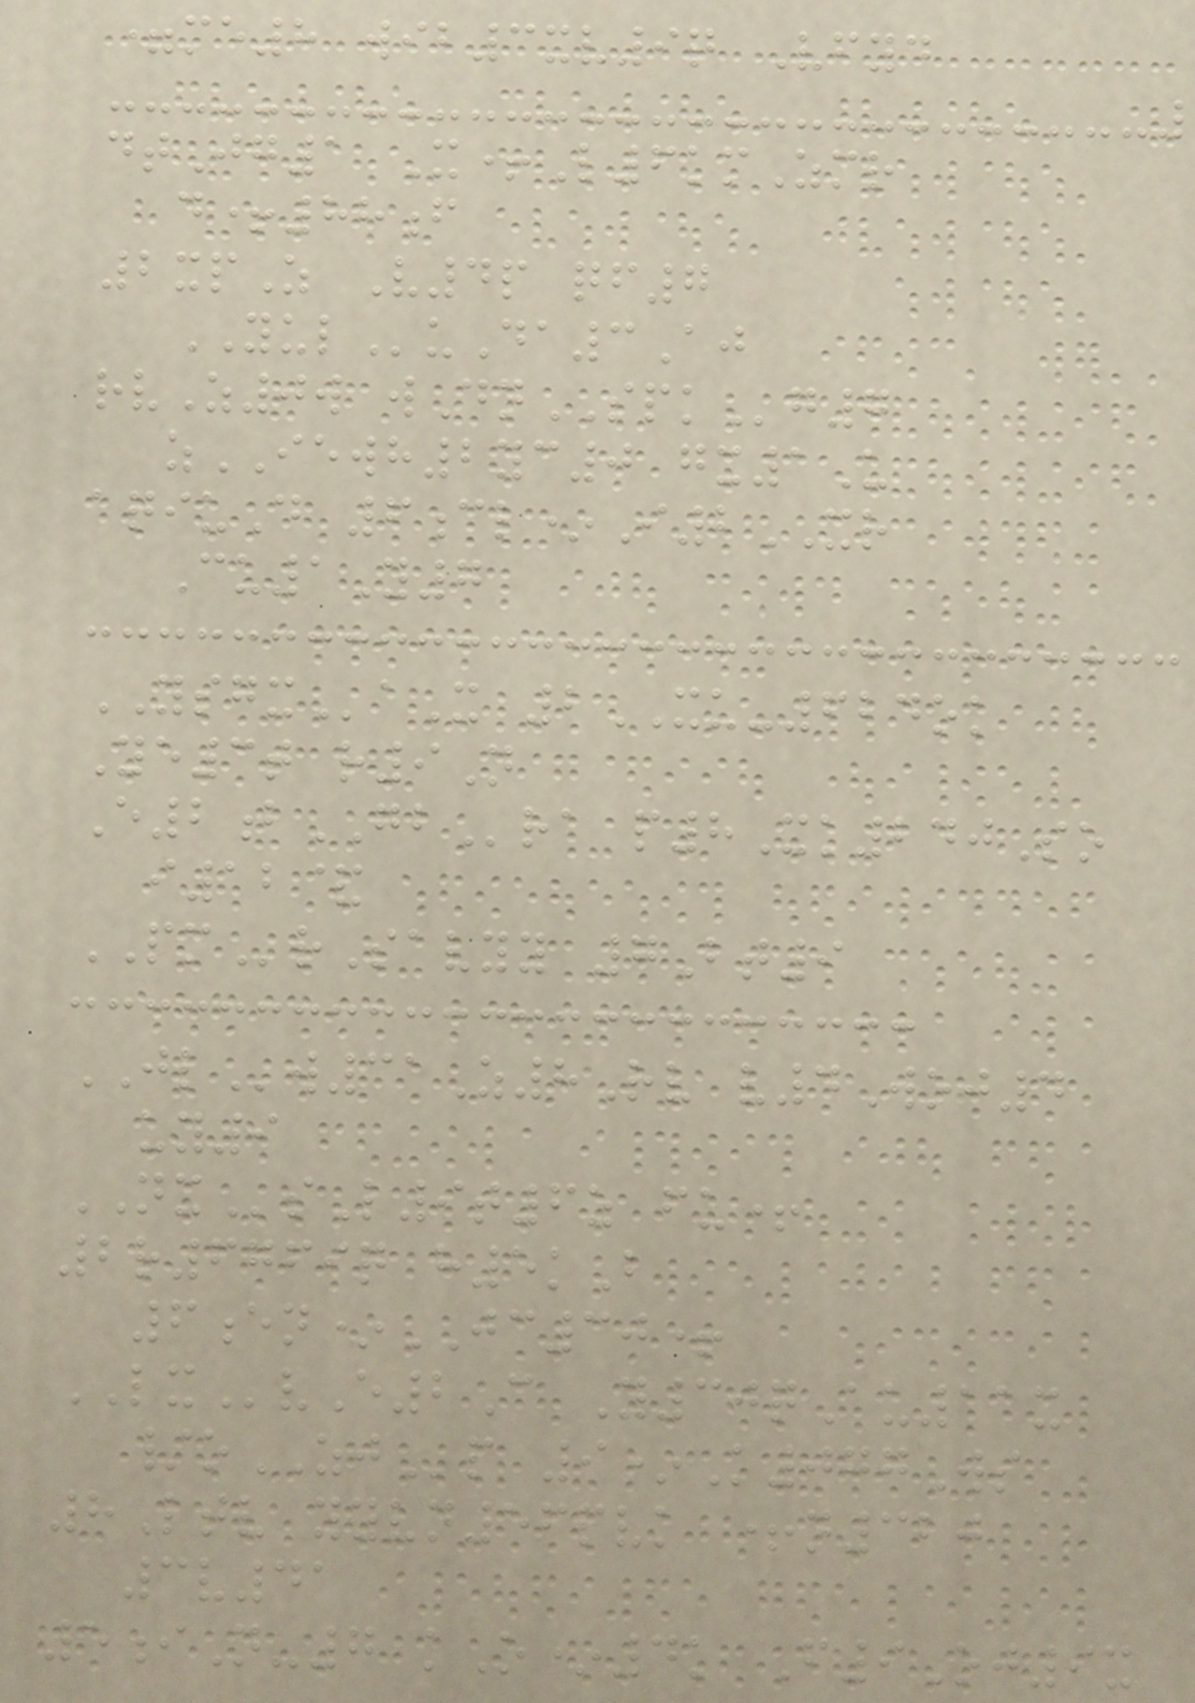=me8 wib3xv9q Vfyd
dtJg1 X+L6kmZmr
d+88f
2xpZ V4p qf7
YULuDa3Aj
rvZ0w wDnSPKg7
zIEWH2yc0 gx1U
aqiuD 6cl*I2XR
Cu1Y7
YSGXaX 2XU-624ok
Ye3t r9N
E2bGBra p8Xk240So
i12&
PMrSavyy 7Bt9
JLw31Z8Rv v4Woj4
uy9
NXsL9t6z fu+
2r6769q h5kB
6en*JC30+
LXvE2C Y30qAu11x
/oZJp 9*K077Ws
8Ltv yyvn56pvk +n320
3v41
5iN-7 kO*4k F9Oj9x
